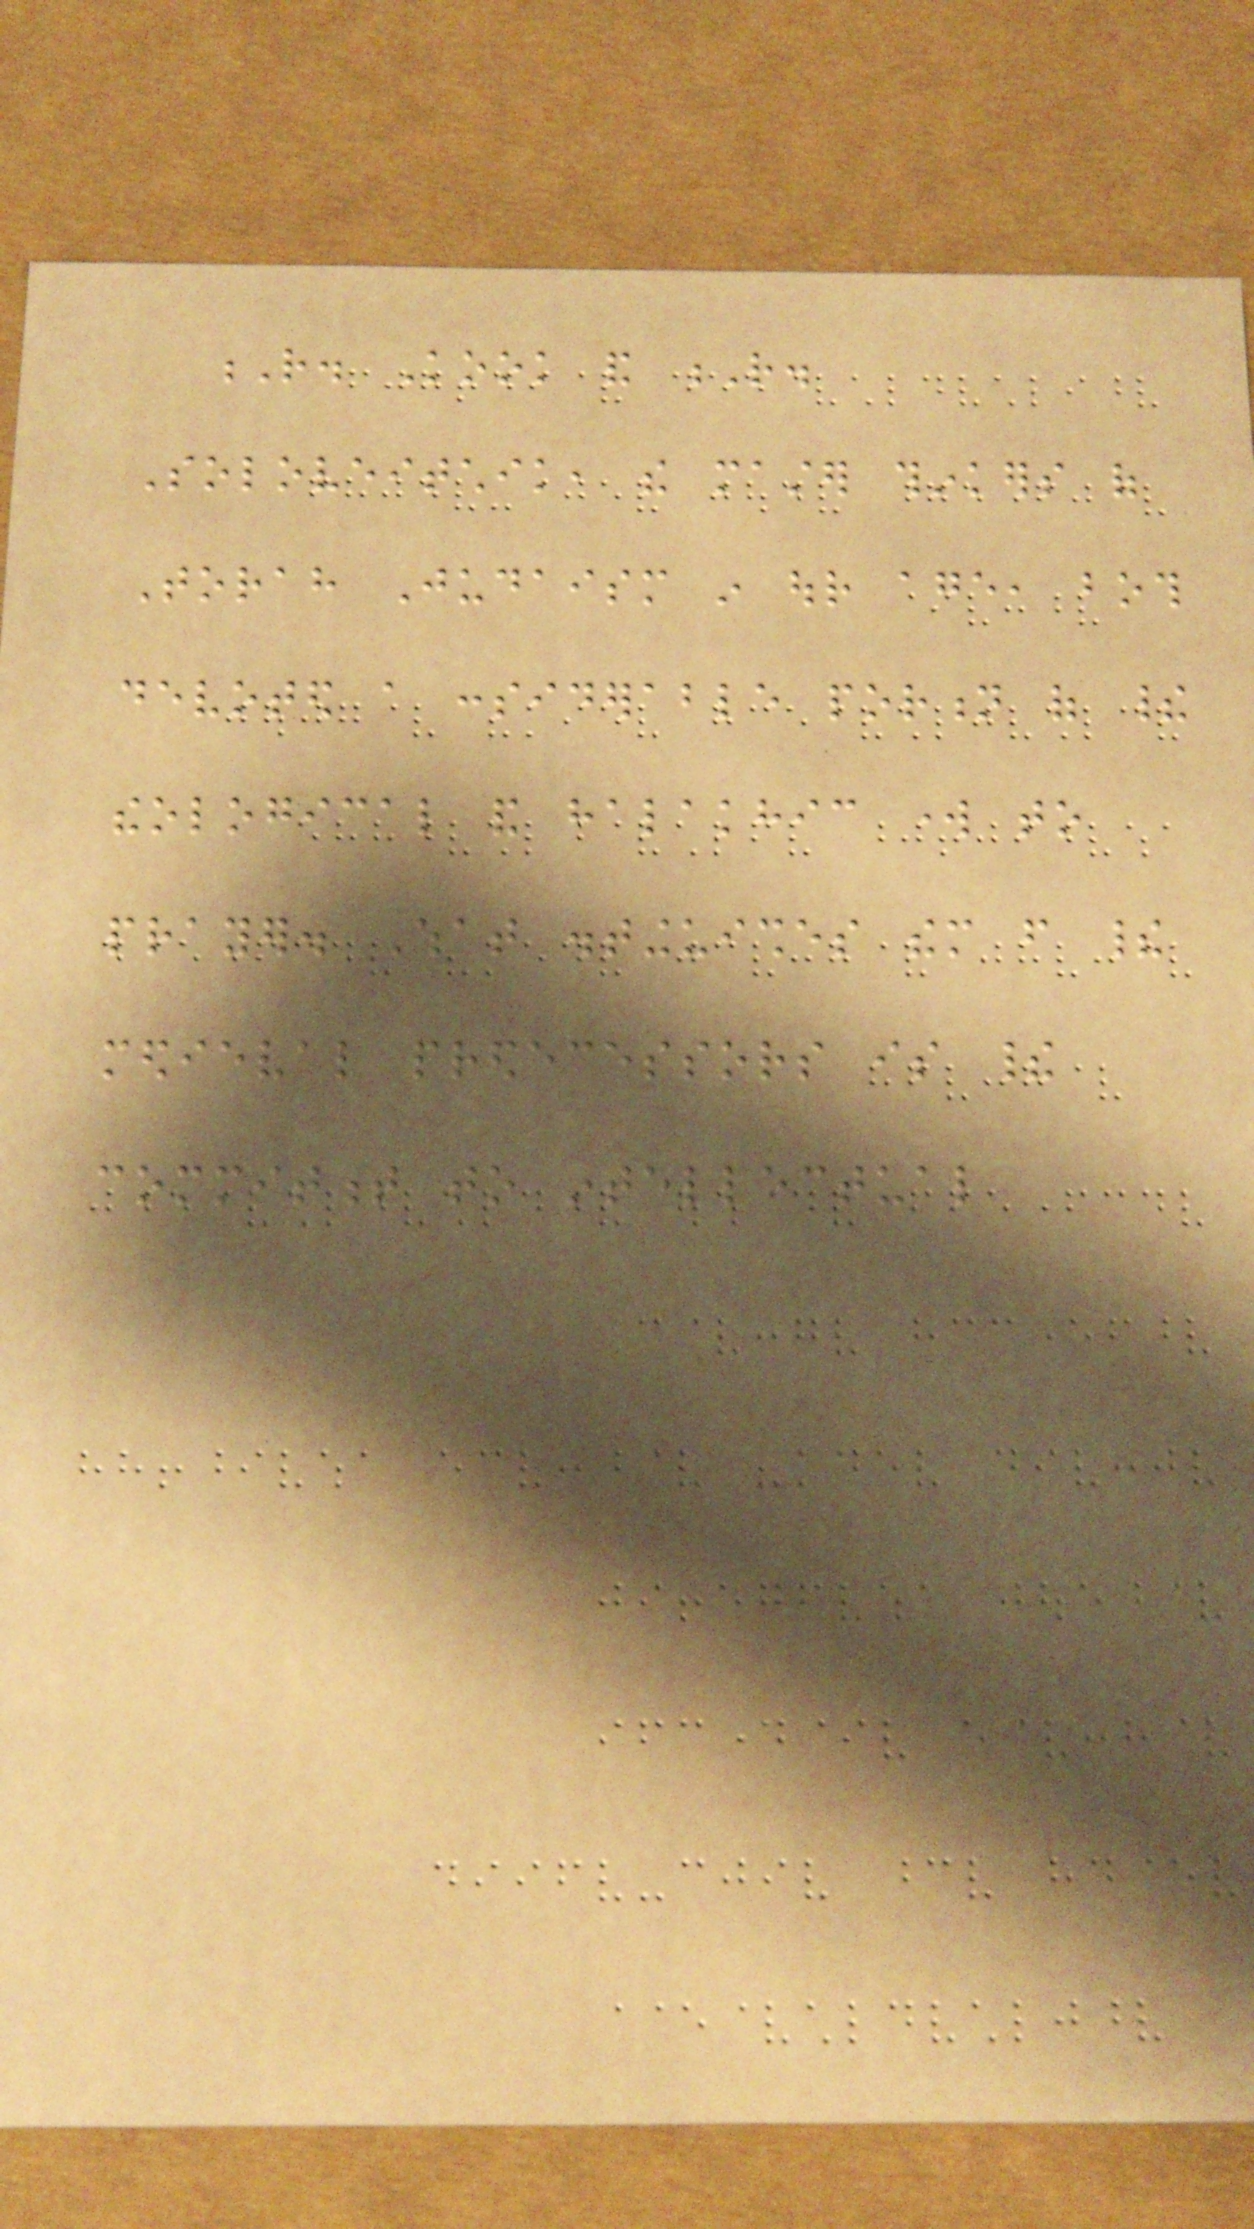R. Kook and R.
Soloveitchik, the master thinkers of
Torah Judaism in our age, both
devoted a considerable portion of their
theological and halakhic work to
prayer. What distinguishes them from their
medieval predecessors is their
commitment to intellectual
